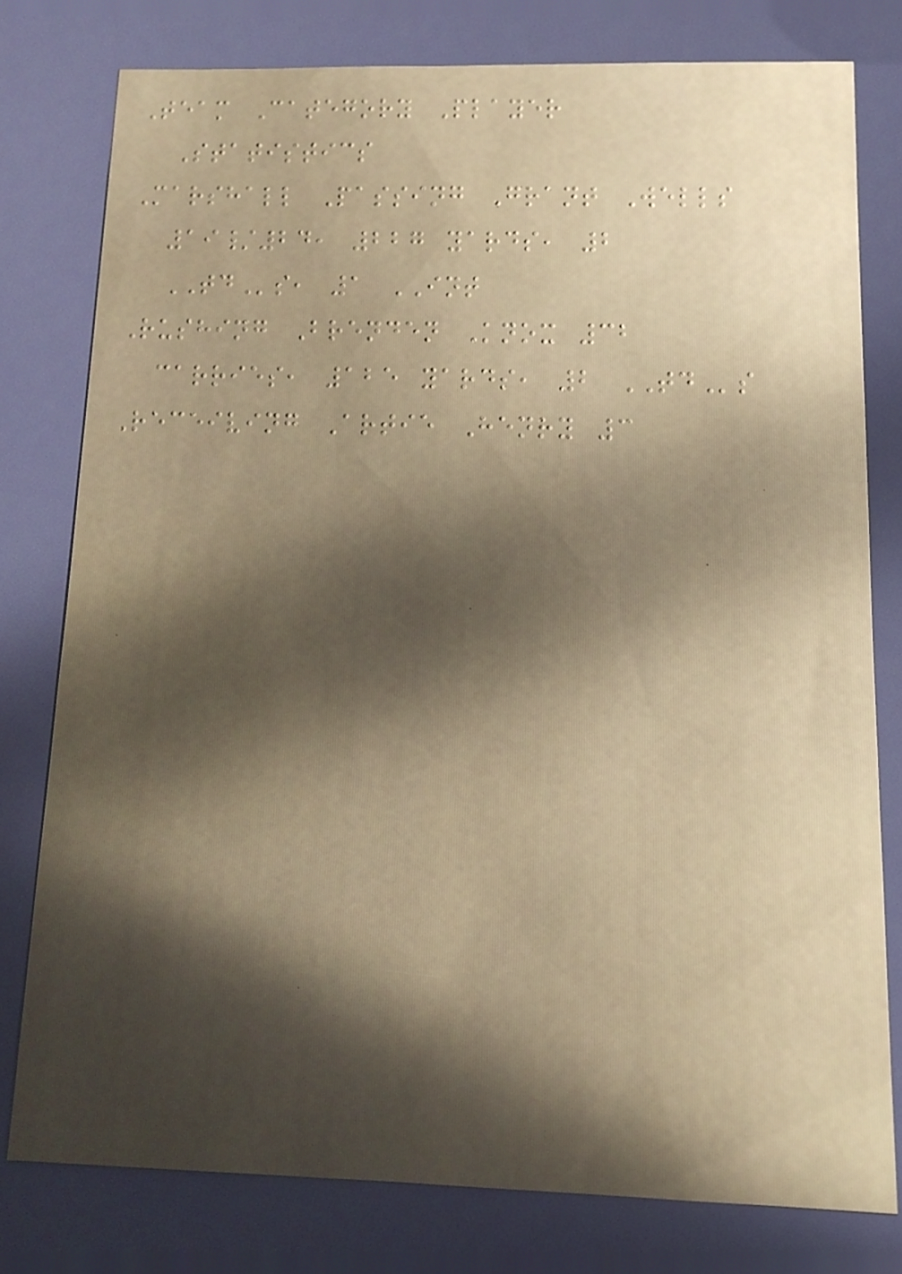Team Category Player
Statistics
Marshall Passing Grant Wells
19/24, 227 yards, 2
TDs, 1 INT
Rushing Brenden Knox 32
carries, 125 yards, 2 TDs
Receiving Artie Henry 3
